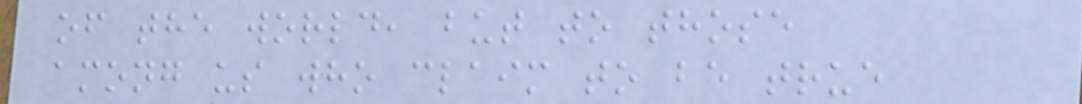of the world, but to those
among us who claim to be true
